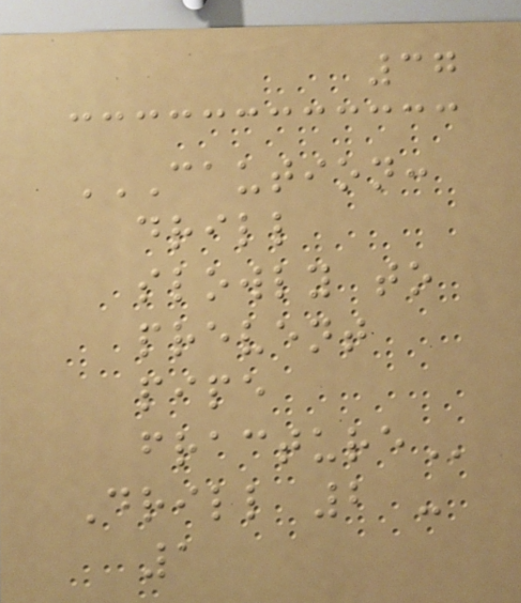37
CAUTION:
DRILL
SLOWLY TO
PREVENT
PIPE
FRACTURE
Drill 2 -
1
